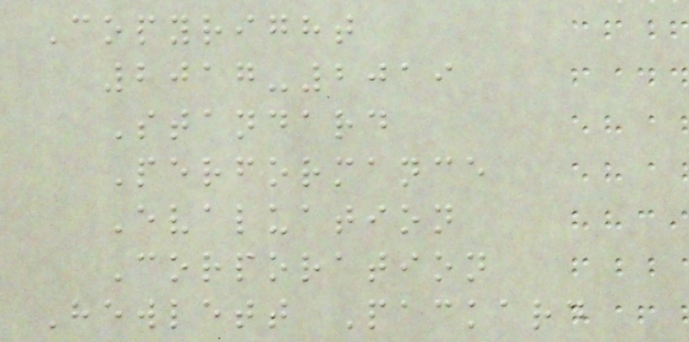Copyright
2017-2019
Standard
Performance
Evaluation
Corporation
Hewlett Packard
